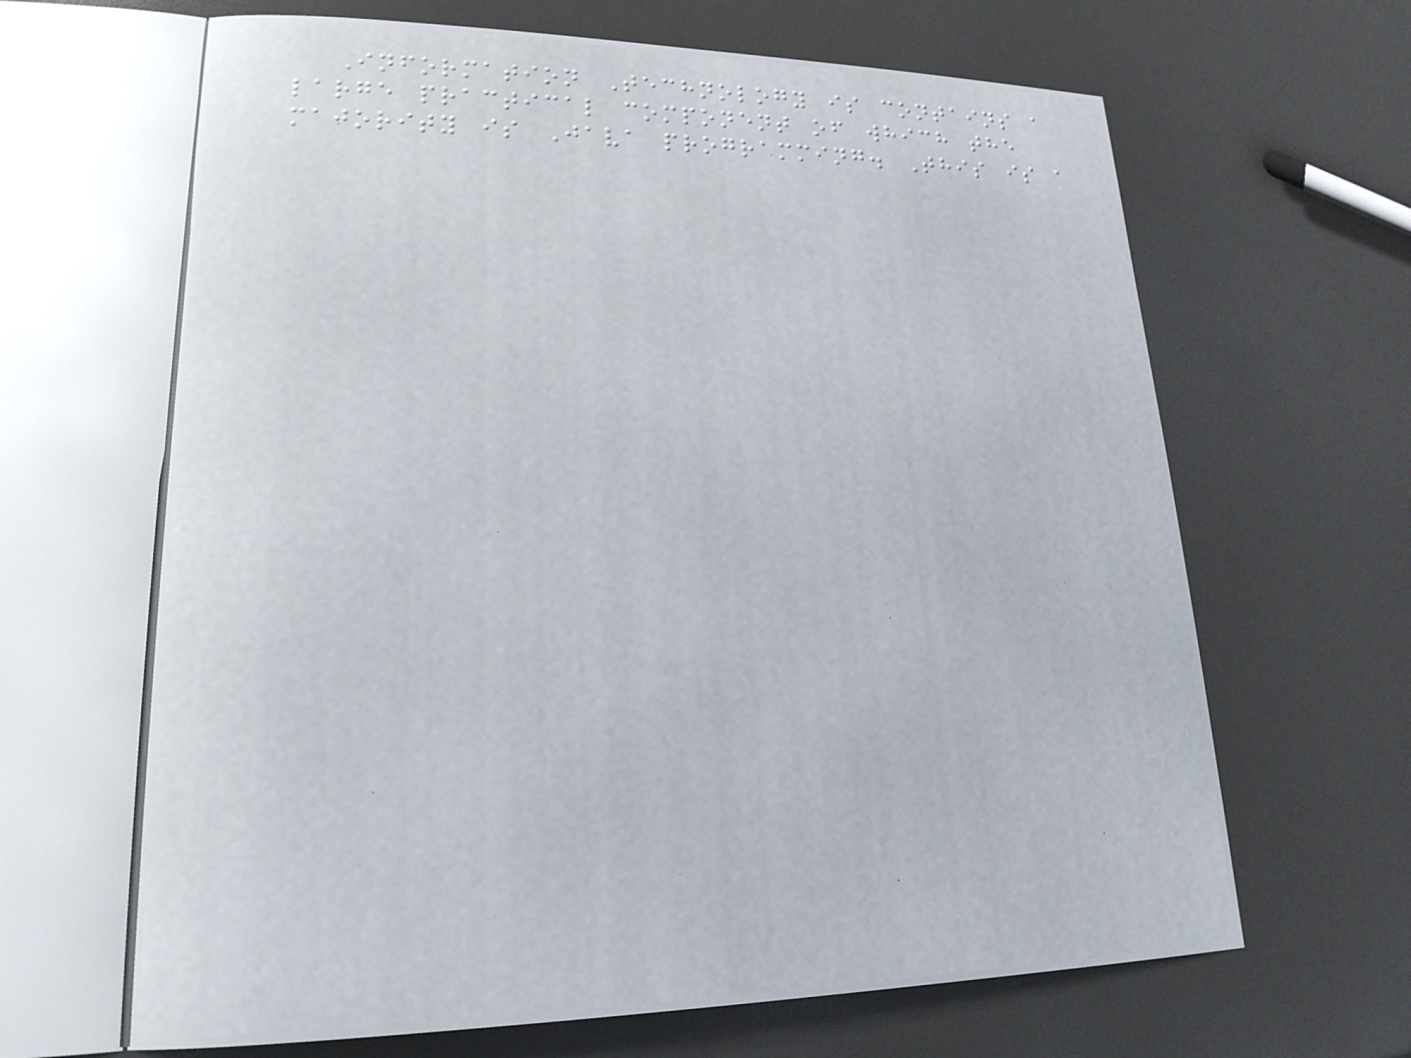Information Technology is contains a
large practical component of which the
majority is Java programming. This is a
